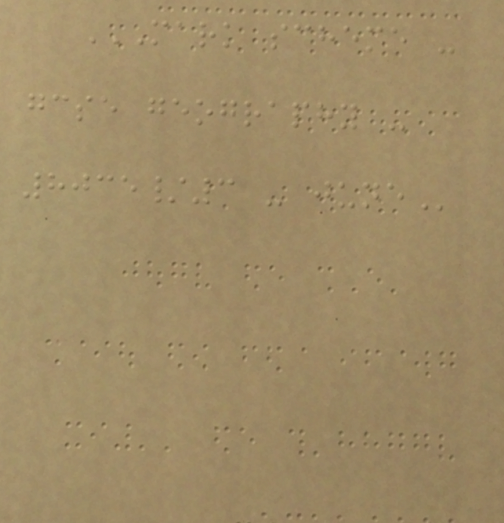MARK SCHEME -
GCSE GEOGRAPHY -
8035/3 - JUNE
